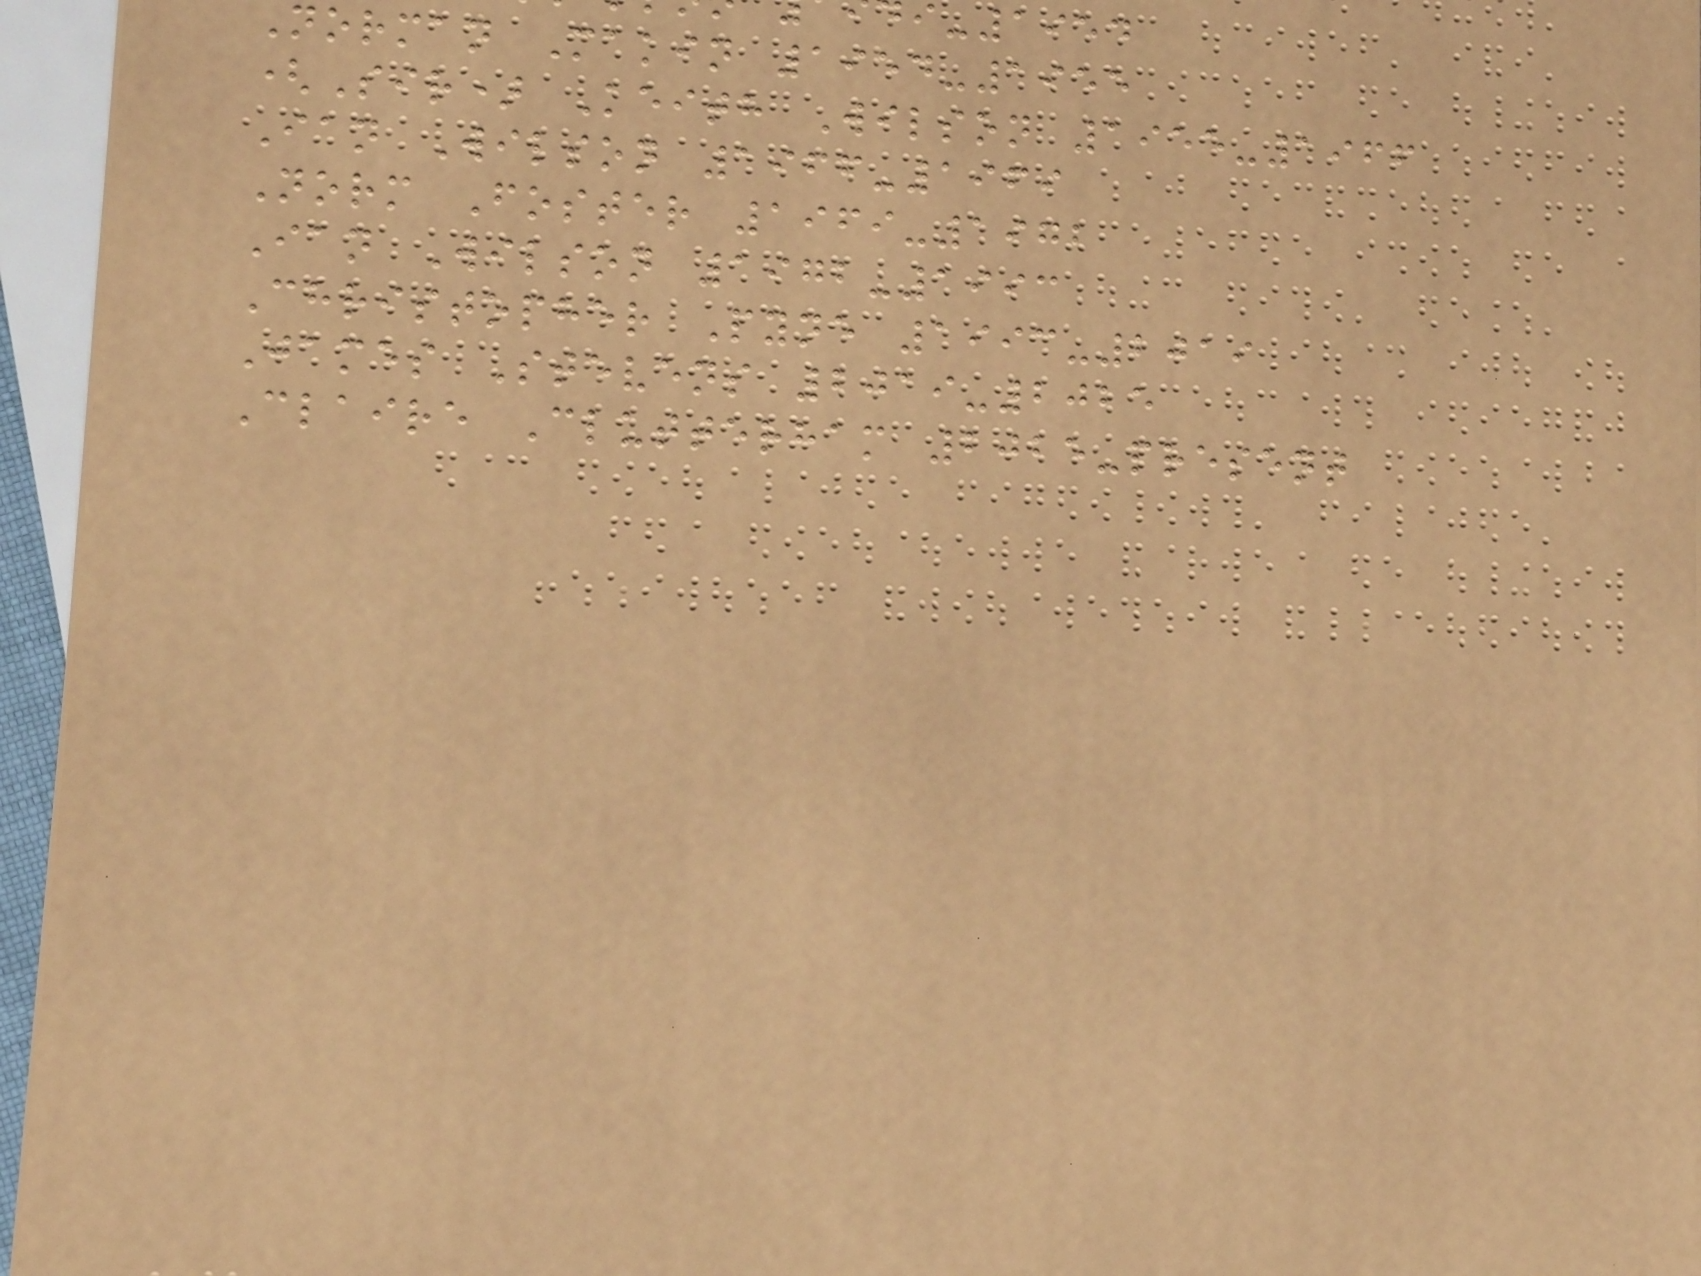Norman Makin 1954-1955
(Sir) Keith Wilson 1955-1966
Ian Wilson 1966-1969
Norm Foster 1969-1972
Ian Wilson 1972-1993
Christopher Pyne 1993-2019
James Stevens 2019-2025
Claire Clutterham 2025-present
